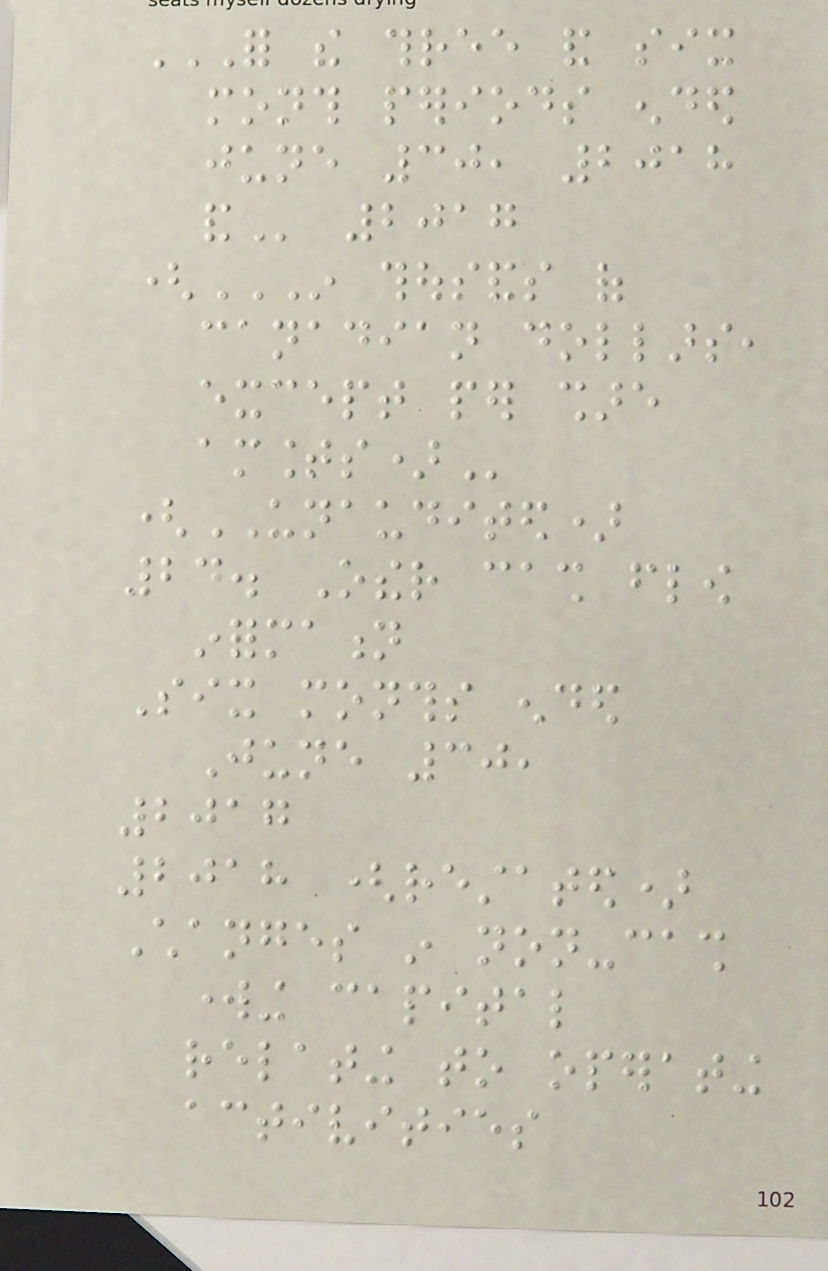FOR THE THREE AND SIX
MONTH PERIODS ENDED
JUNE 30, 2018
AND 2017
(IN THOUSANDS OF
CANADIAN DOLLARS,
EXCEPT PER SHARE
AMOUNTS)
(UNAUDITED)
24. Other cash flow
information
Six months ended
June 30,
2017
2018 (restated)
Changes in non-cash
working capital
relating to operating
activities
